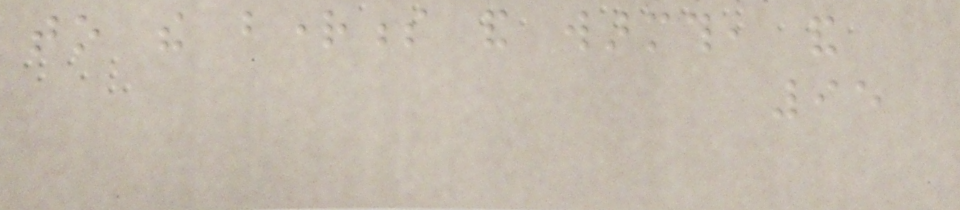to the brightness and warmth, and
95
